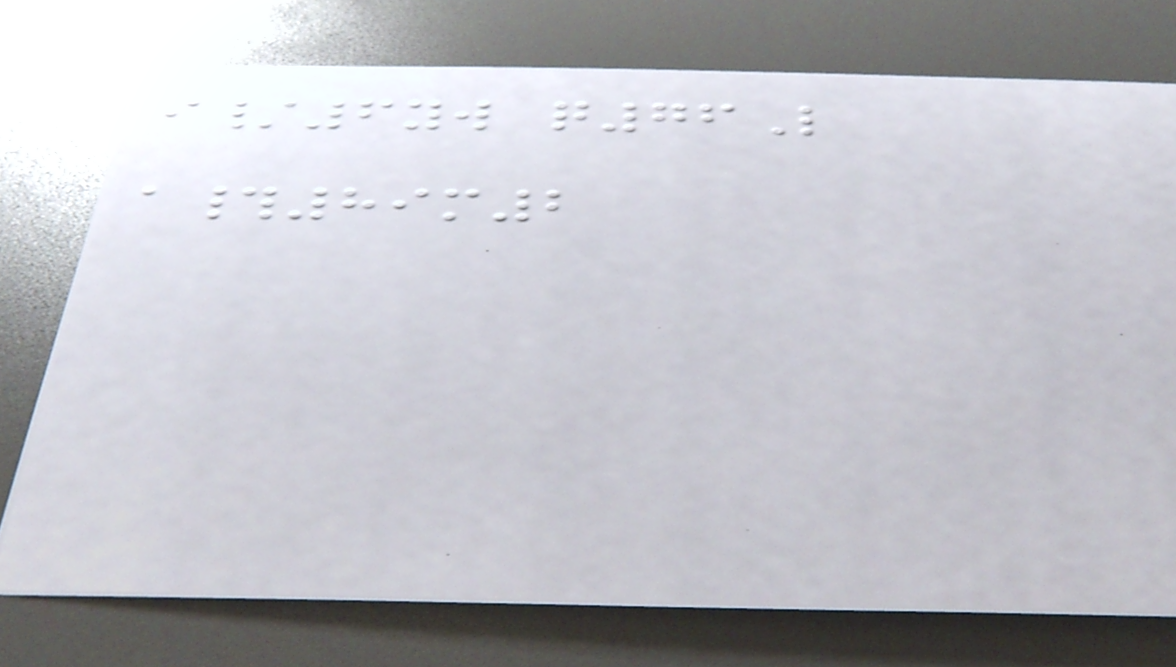i/6yw q76L
a#89m2
